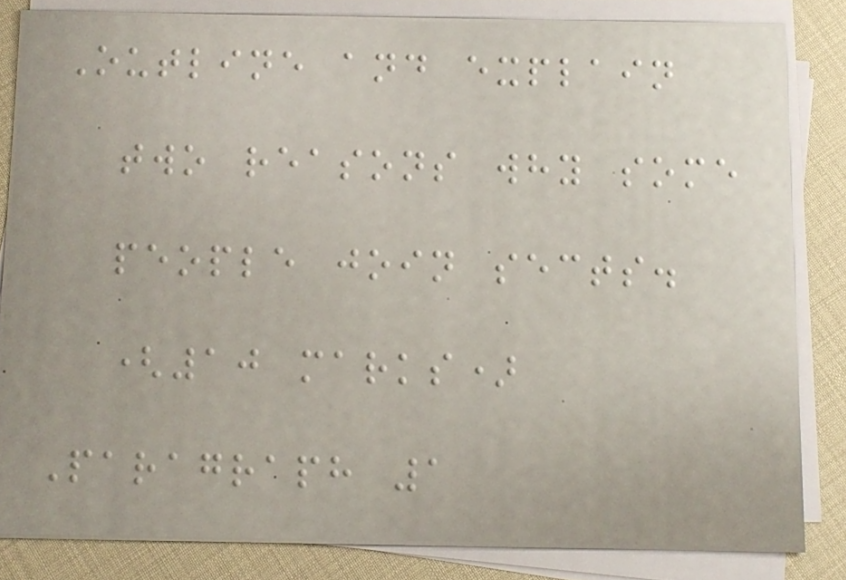Outline and explain
two reasons why some
people join sects.
(10 marks)
Paragraph 1
